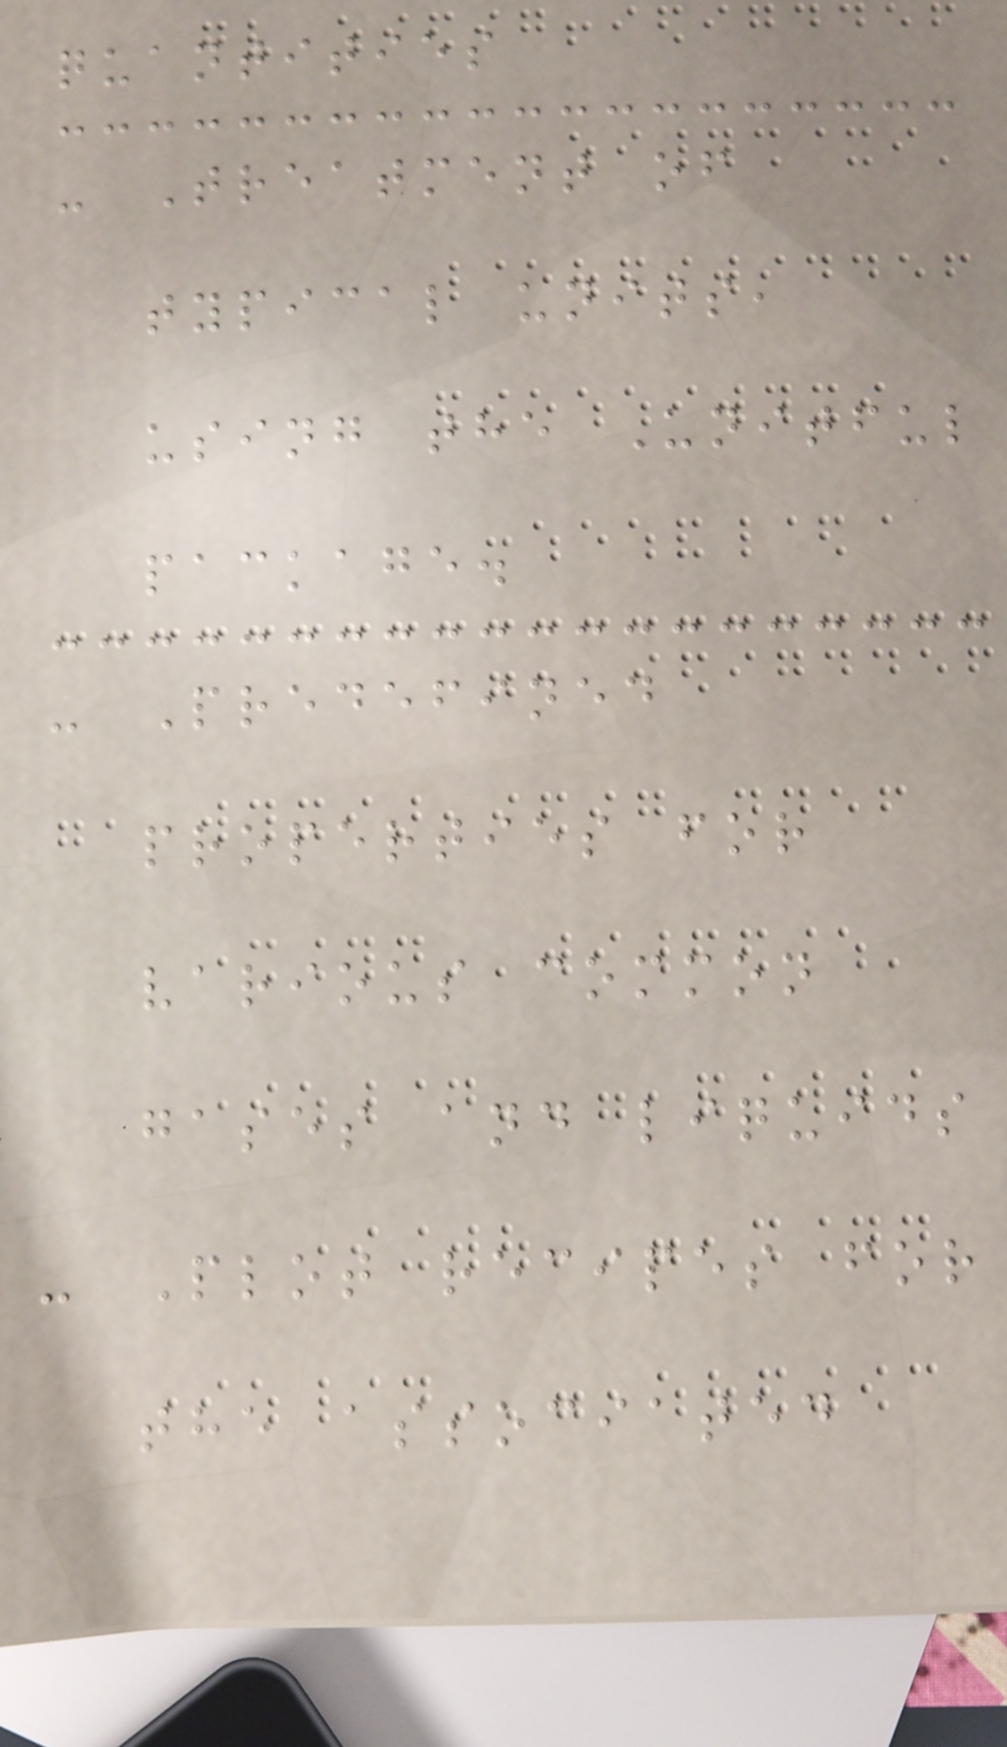quantities
- Treatment of
typical units,
using the Unitful
package.
- Predefined
properties for
various common
gases and liquids
- Plot recipes for
the associated
